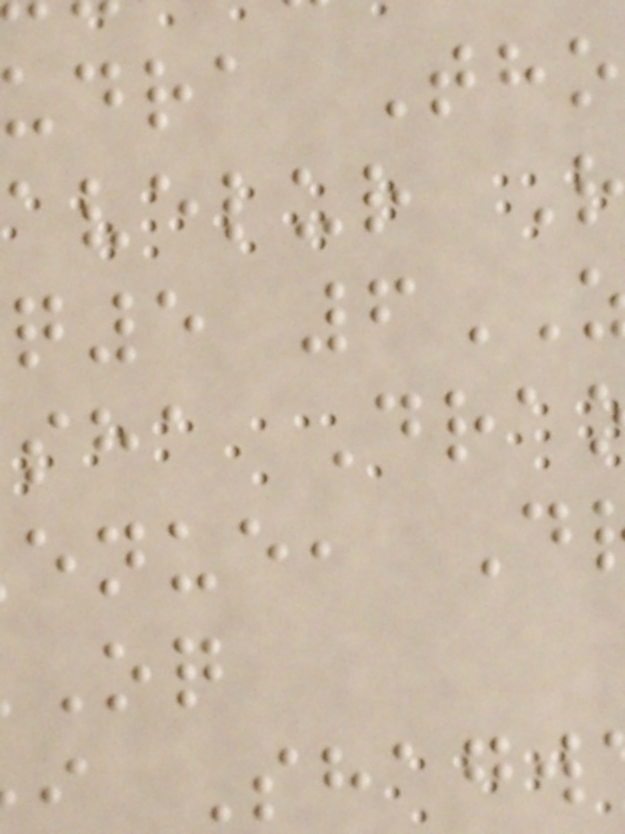udra Tho
avelur R
q5 6
sha Dra
enue, D
i Shagw
